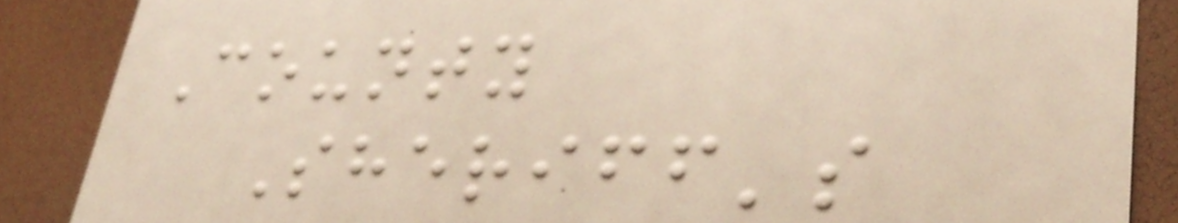County
Sheriff's
